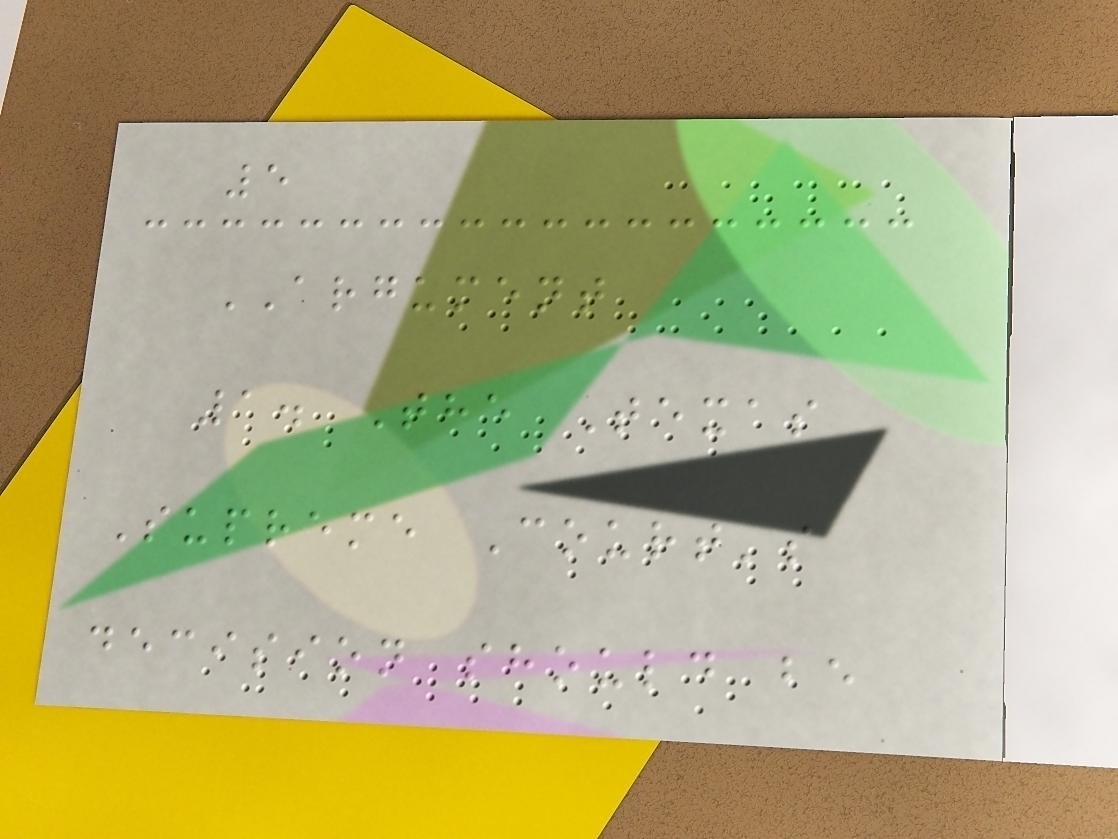5
ARGUMENT
1. The Texas
Supreme Court's
decision should be
